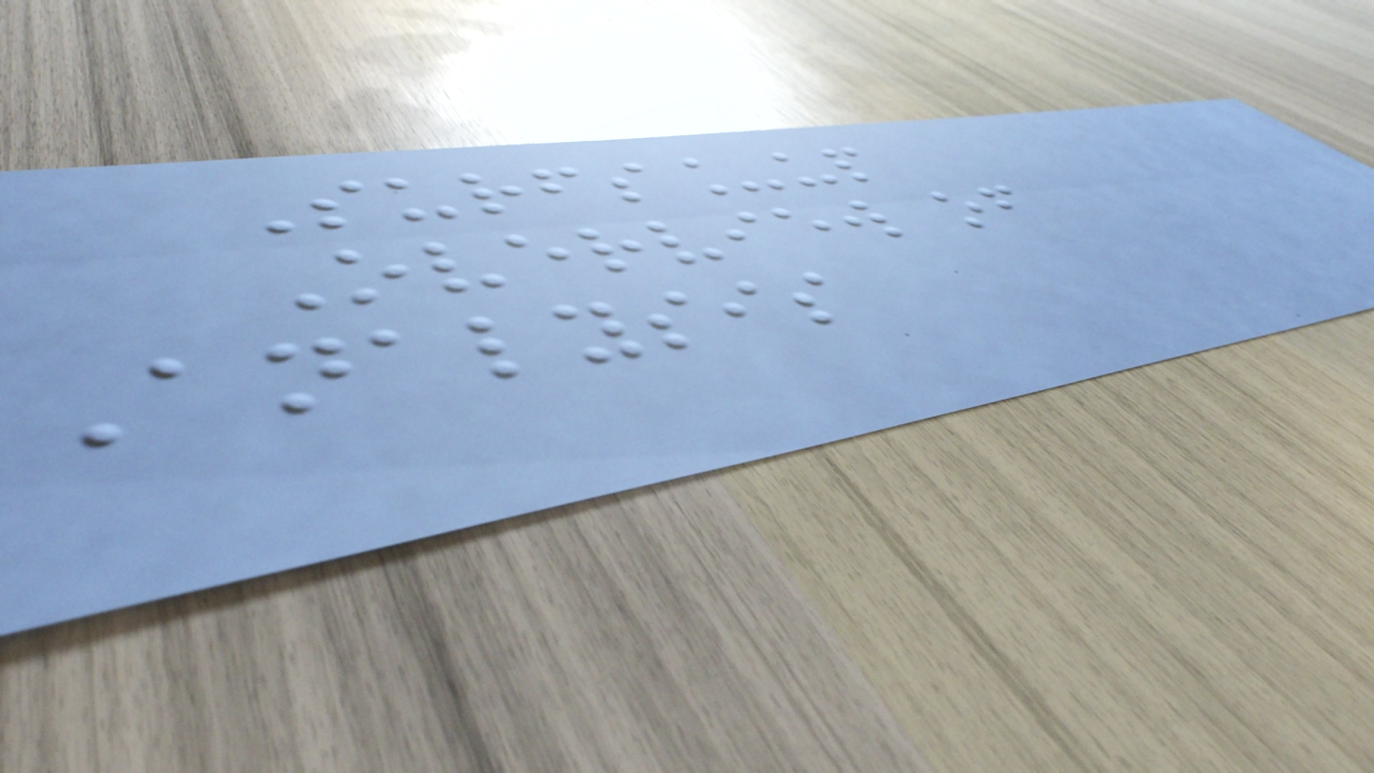Surfs_up
Overview of
Analysis
